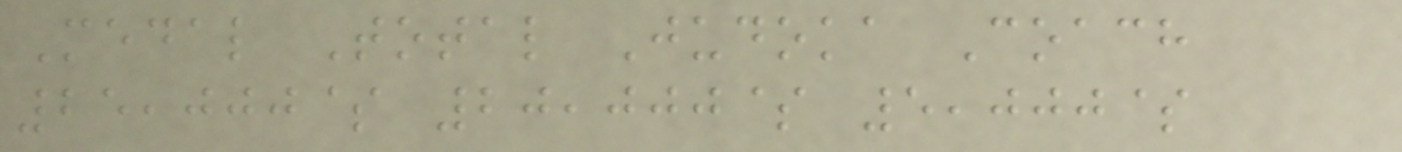Medal Total Judoka Coach
25,000$ 20,000$ 5,000$
